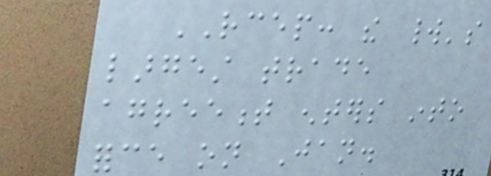RCEP: the world's
largest trade
agreement enters into
force on Jan.
